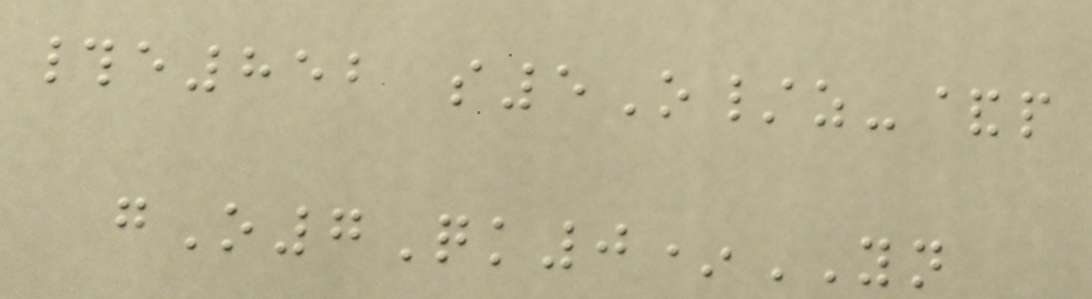#e852 s5O/z-&p
gO7Qk0*YN
